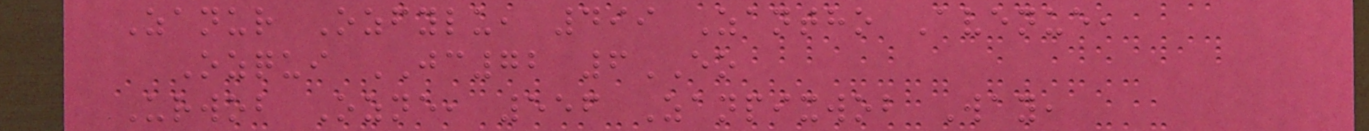Zanur Ozfylu, 499 Zantho Avenue,
Ozqui JC72 6EO
Urwob Ozne, 556 Zanpixwob Way,
